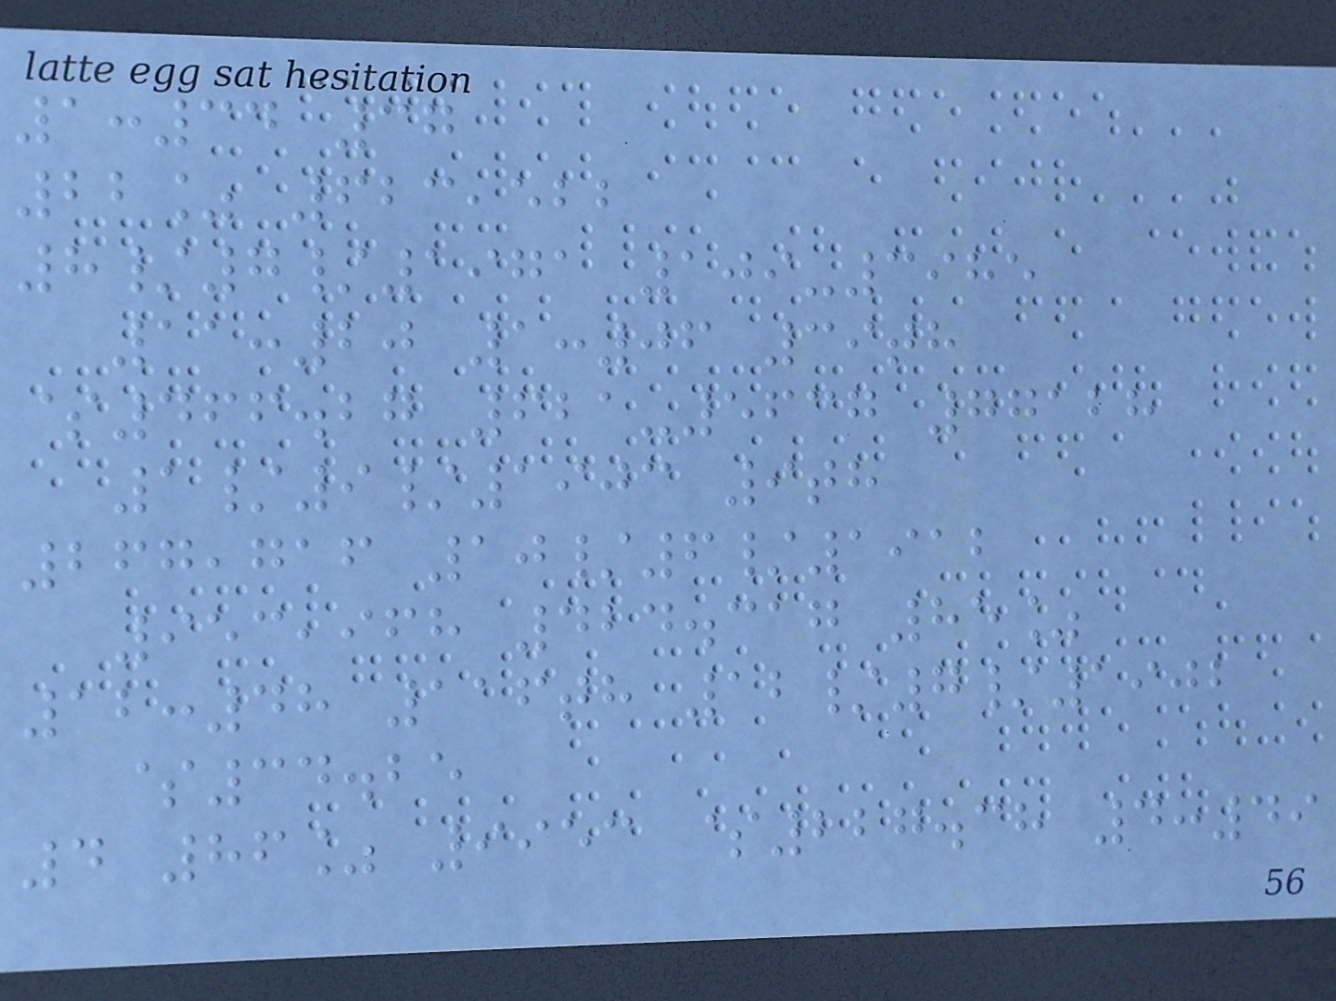1:34 37
22% 623,522
8/7/1971 109-3985
11:20 1:06 39th
$466.27 621-5637 77128
1/9/1903 9th
267,716 10/6/1912
953,968 424.317 85%
12:48 116th 12/7/1902
$34.25
4 86% 9953 $227.38 4:49
